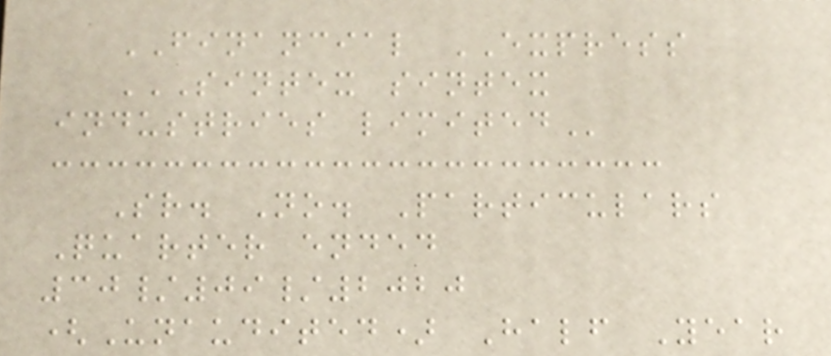FINANCIAL EXPRESS
SINTEX SINTEX
INDUSTRIES LIMITED
Sr. No. Particulars
Quarter ended
30/09/2020
(Unaudited) Half Year
